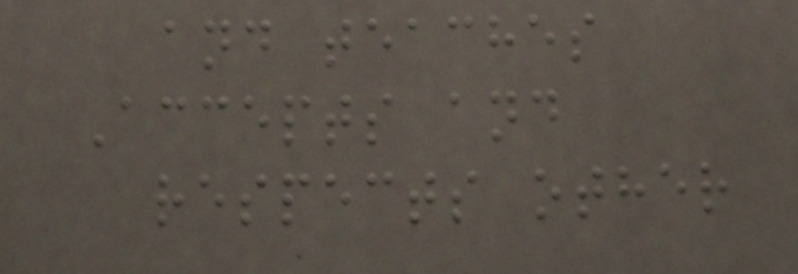and teaches
Accepts and
respects other
